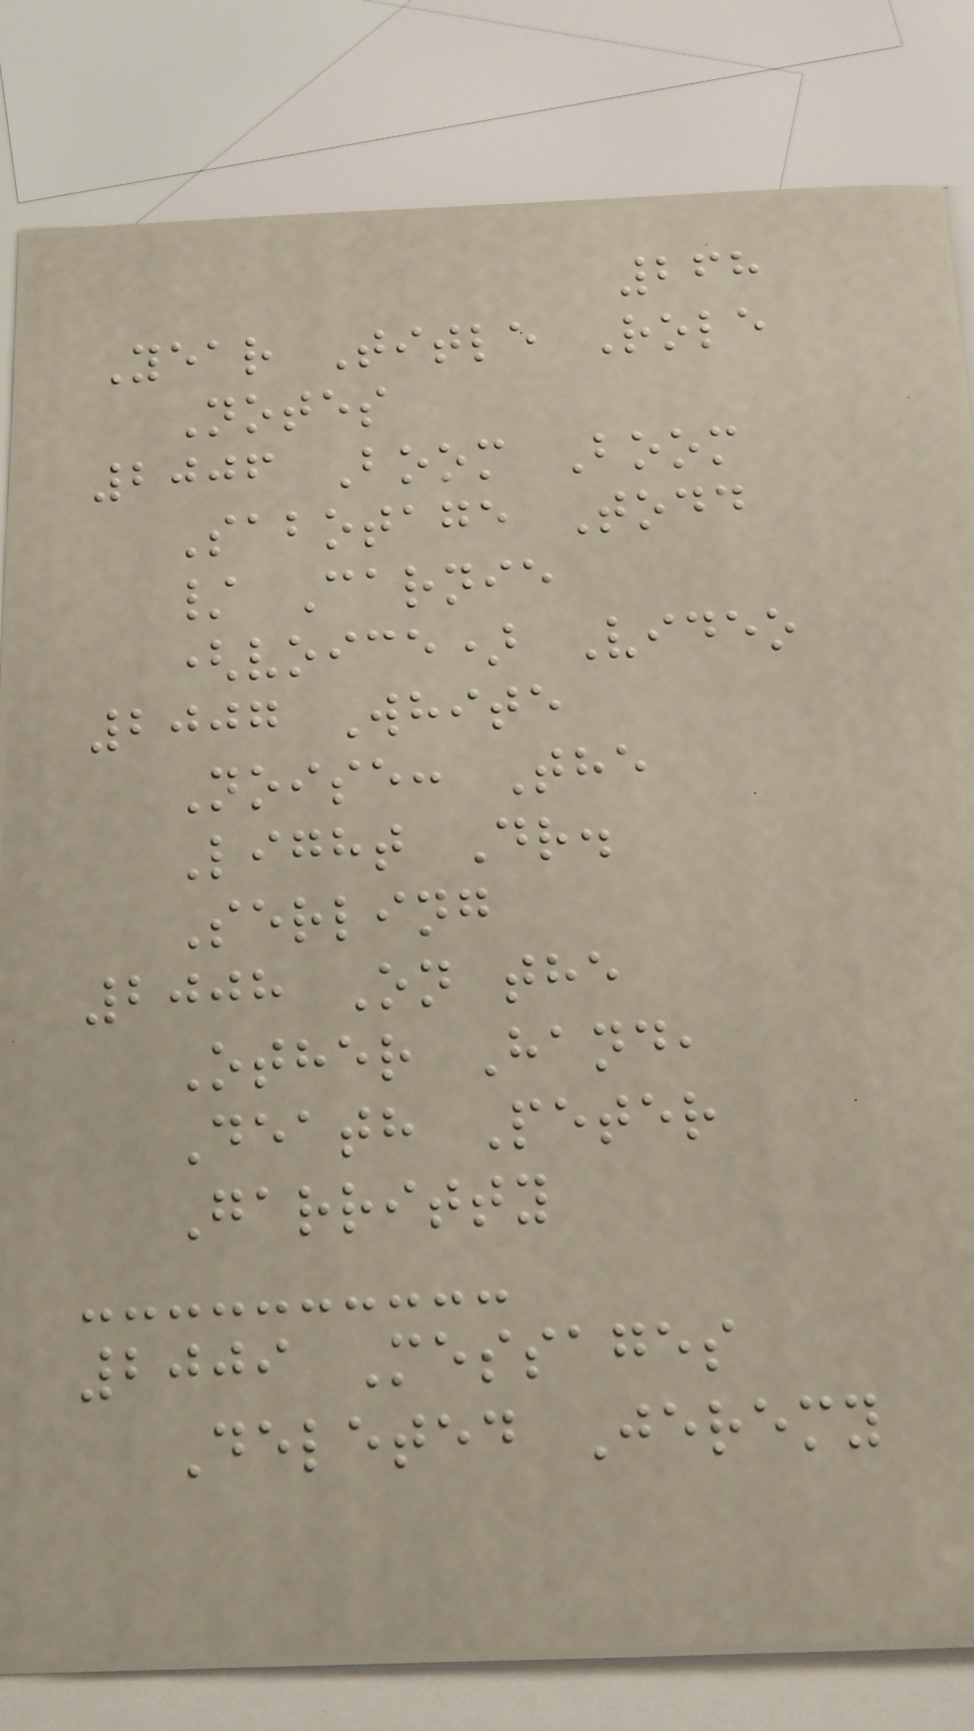268
Year Title Role
Notes
2006 Boom Boom
Sabotage Todd
/ Carnie
(voice) Video
2007 White
Noise: The
Light Dr.
Serling
2008 On the
Other Hand,
Death Peter
Garritty
2009 Messages
Deleted Jeremy
